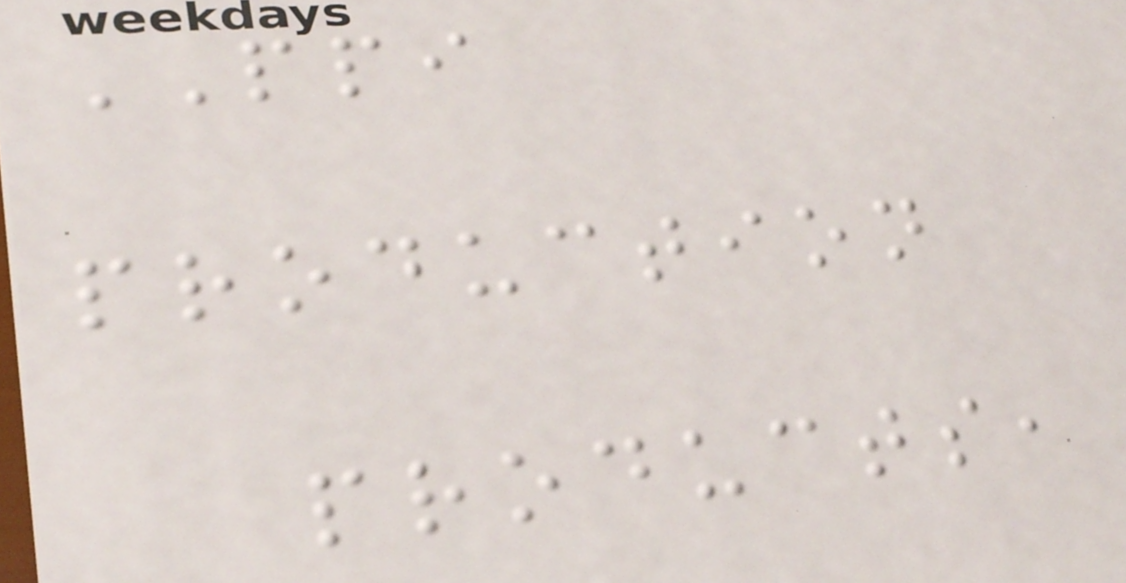PPI
production
products,
